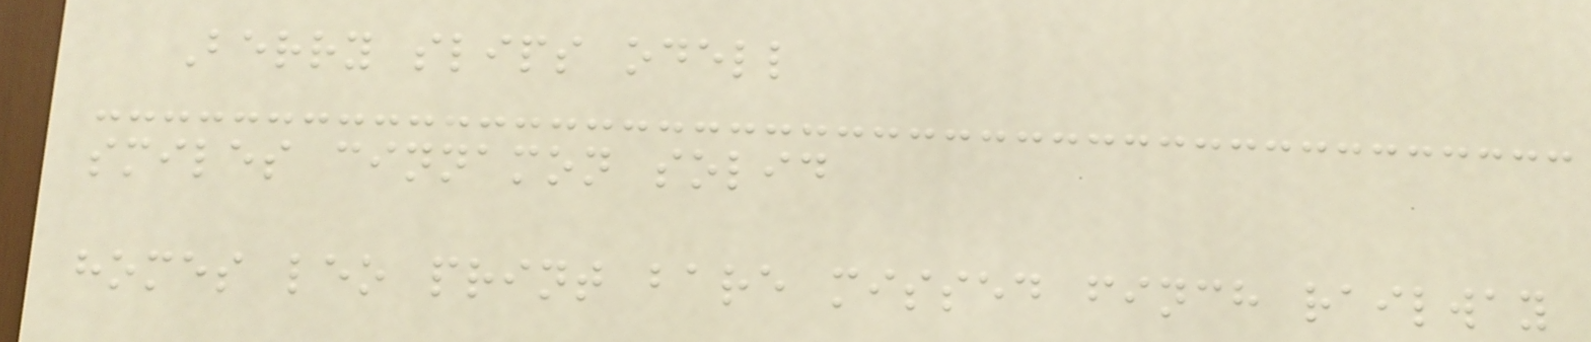Berry slips odell
smiles cinnamon solid
homes leo print bare missed finch railway
